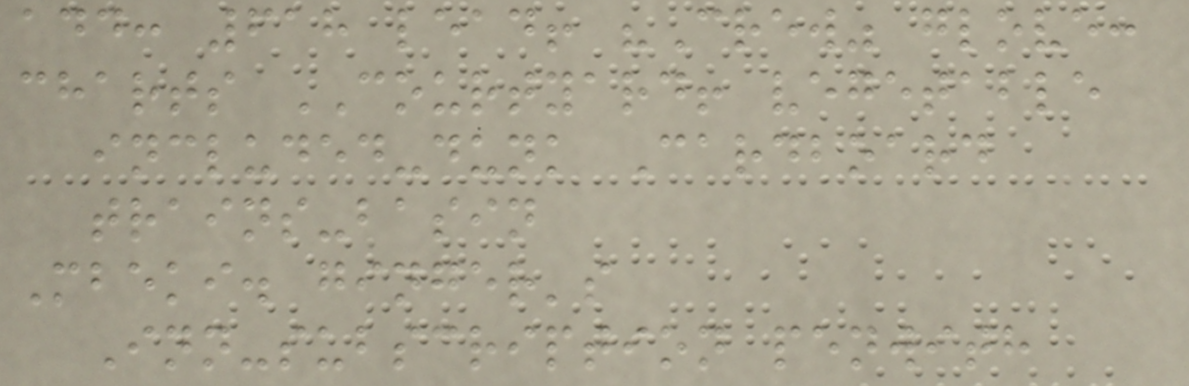add: 618 lead! "Crew" glove:
charts COURTYARD! vegetable
included-dunk Cardboard
trains-basin
Mbeki. ginger's
Inn-subscription penwith
